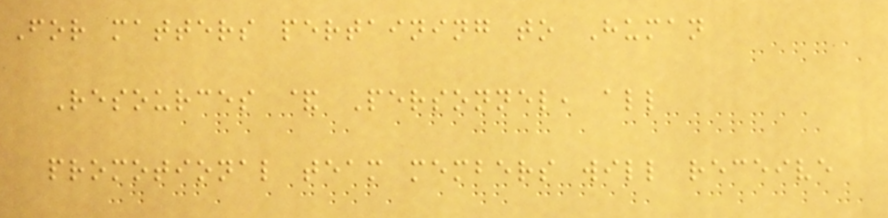For matters pertaining to Human
Resources & Personnel, all
promotional team members will receive
